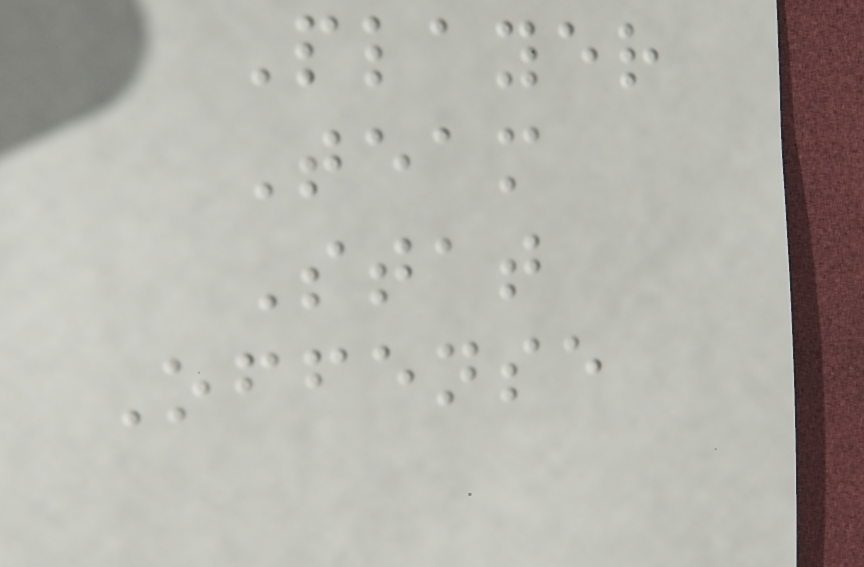Player
Team
Stat
Offense
